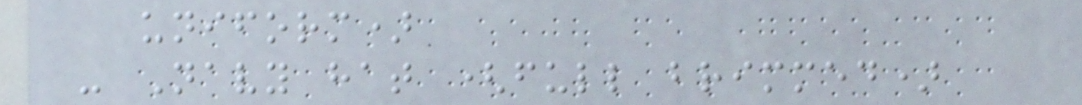uniform)
- Navy hat (full brimmed)
